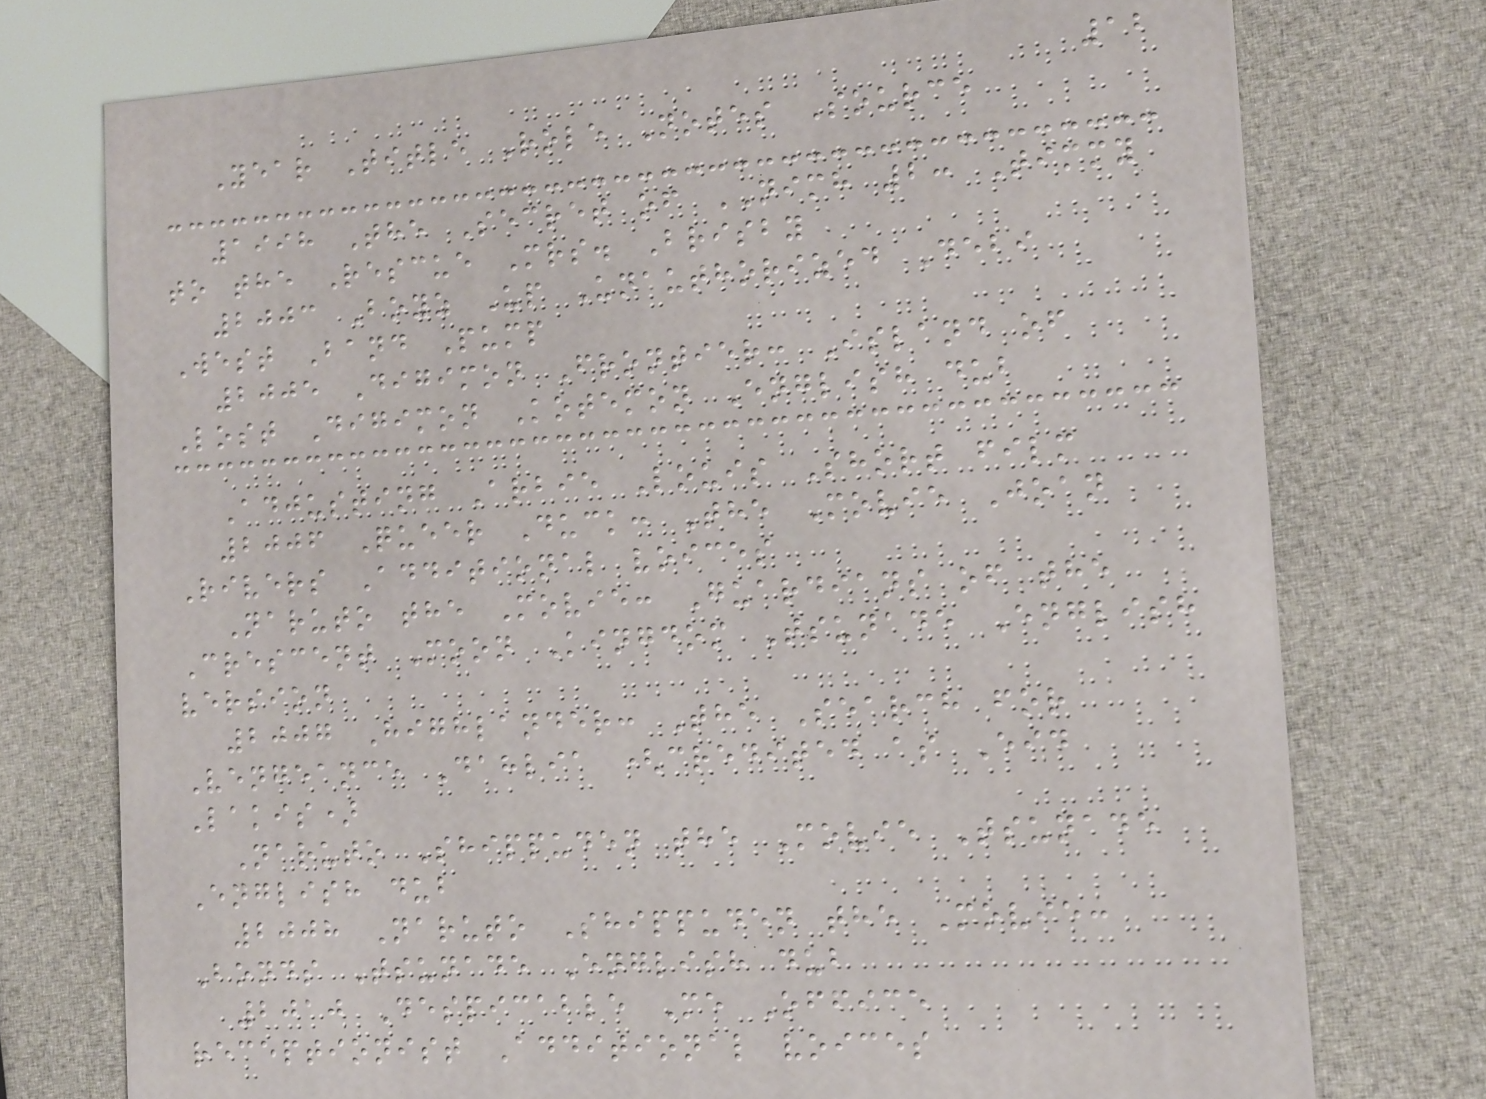12
Year Title Role Notes Source
1998 The Secret of NIMH 2: Timmy
to the Rescue Mrs. Brisby
2003 Boyz Up Unauthorized Debi
West Band Pump
2005 Digimon Frontier: Island of
Lost Digimon Kotemon English dub
Adjusting Arbie Louis Short film
2006 Queer Duck: The Movie Joan
Rivers Additional voices
Naruto the Movie: Guardians of the
Crescent Moon Kingdom Tsunade English
version
2007 Highlander: The Search for
Vengeance Dahlia (credited as Eid
Lakis)
Naruto Shippuden the Movie Tsunade
English dub
2008 Naruto Shippuden the Movie:
Bonds Tsunade English dub
2010 Despicable Me Office
receptionist Additional voices
